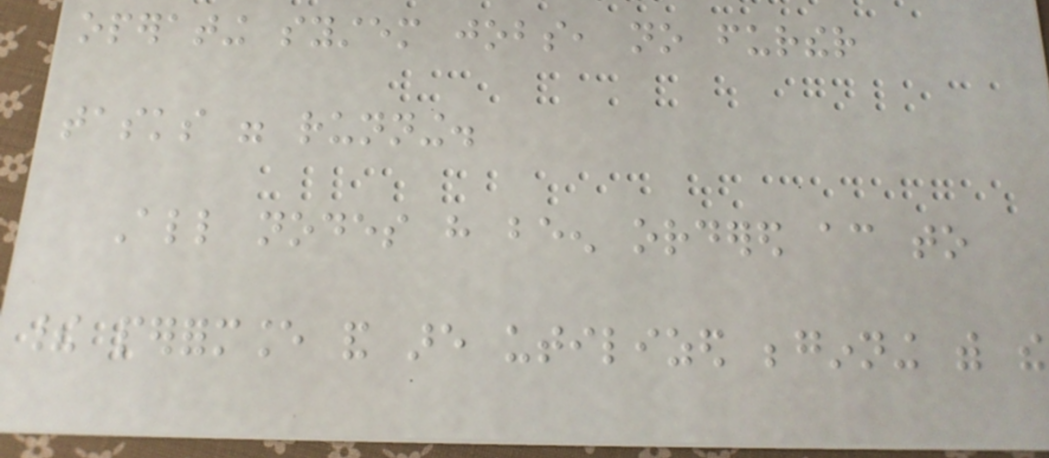operating system jobs, no further
tasks were running.
All nodes have been ordered according to
their performance and are utilized beginning with the
